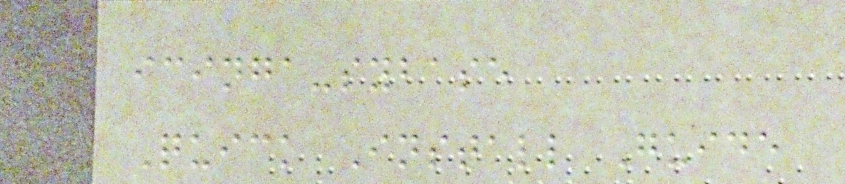icinga-sybase
Quick Install Guide
